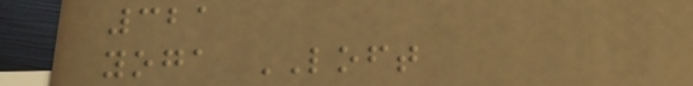321
yoga LOFT
